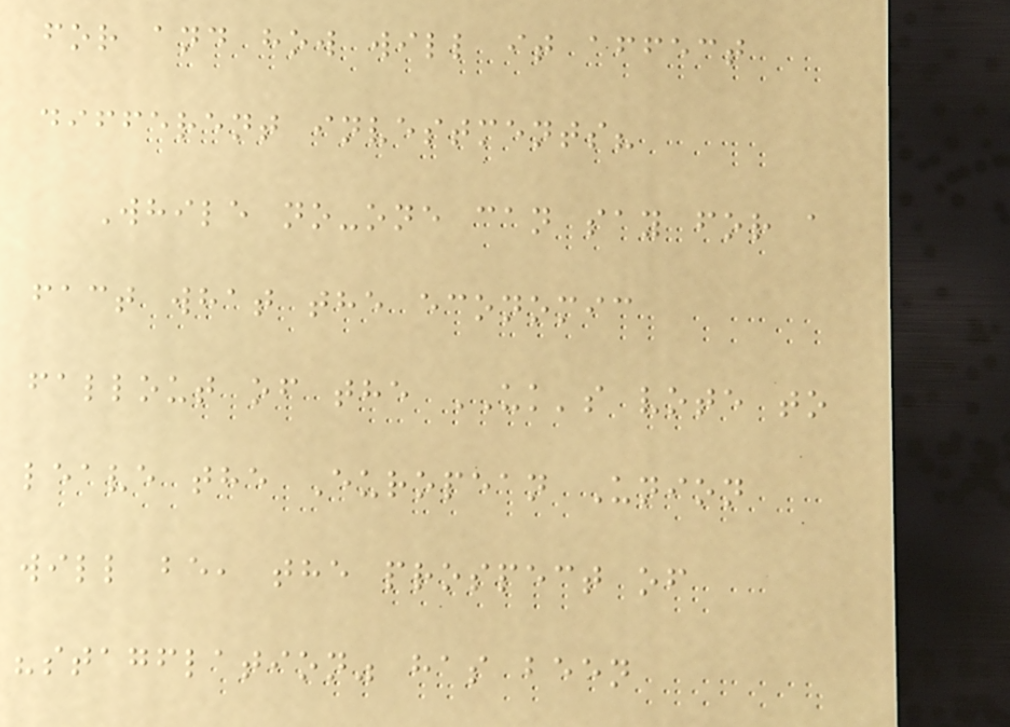for and how will it affect
different investments?
While no-one can say for a
fact what the economic
fallout of the UK's vote to
leave the European Union
will be, the prospect of
"stagflation" has been
